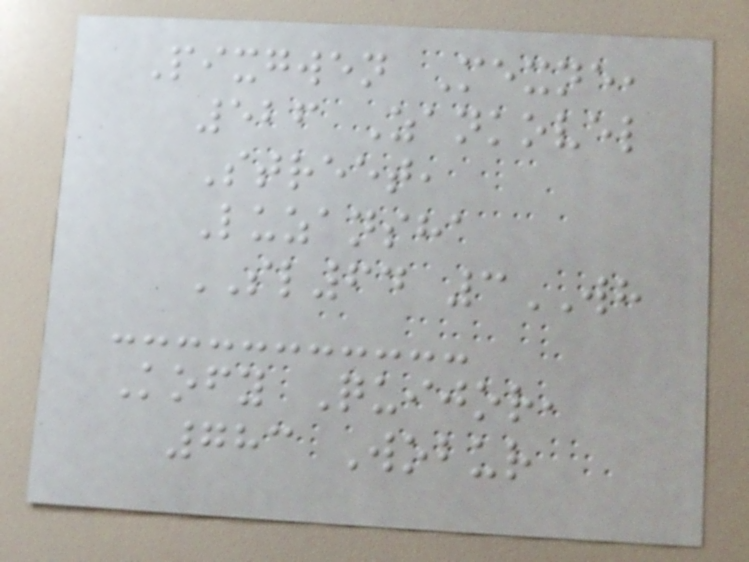Pixgwen Mexne,
526 Zankovel
Street,
Luzansha
SL64 3WH
Kofy Quijor,
783 Wobur
